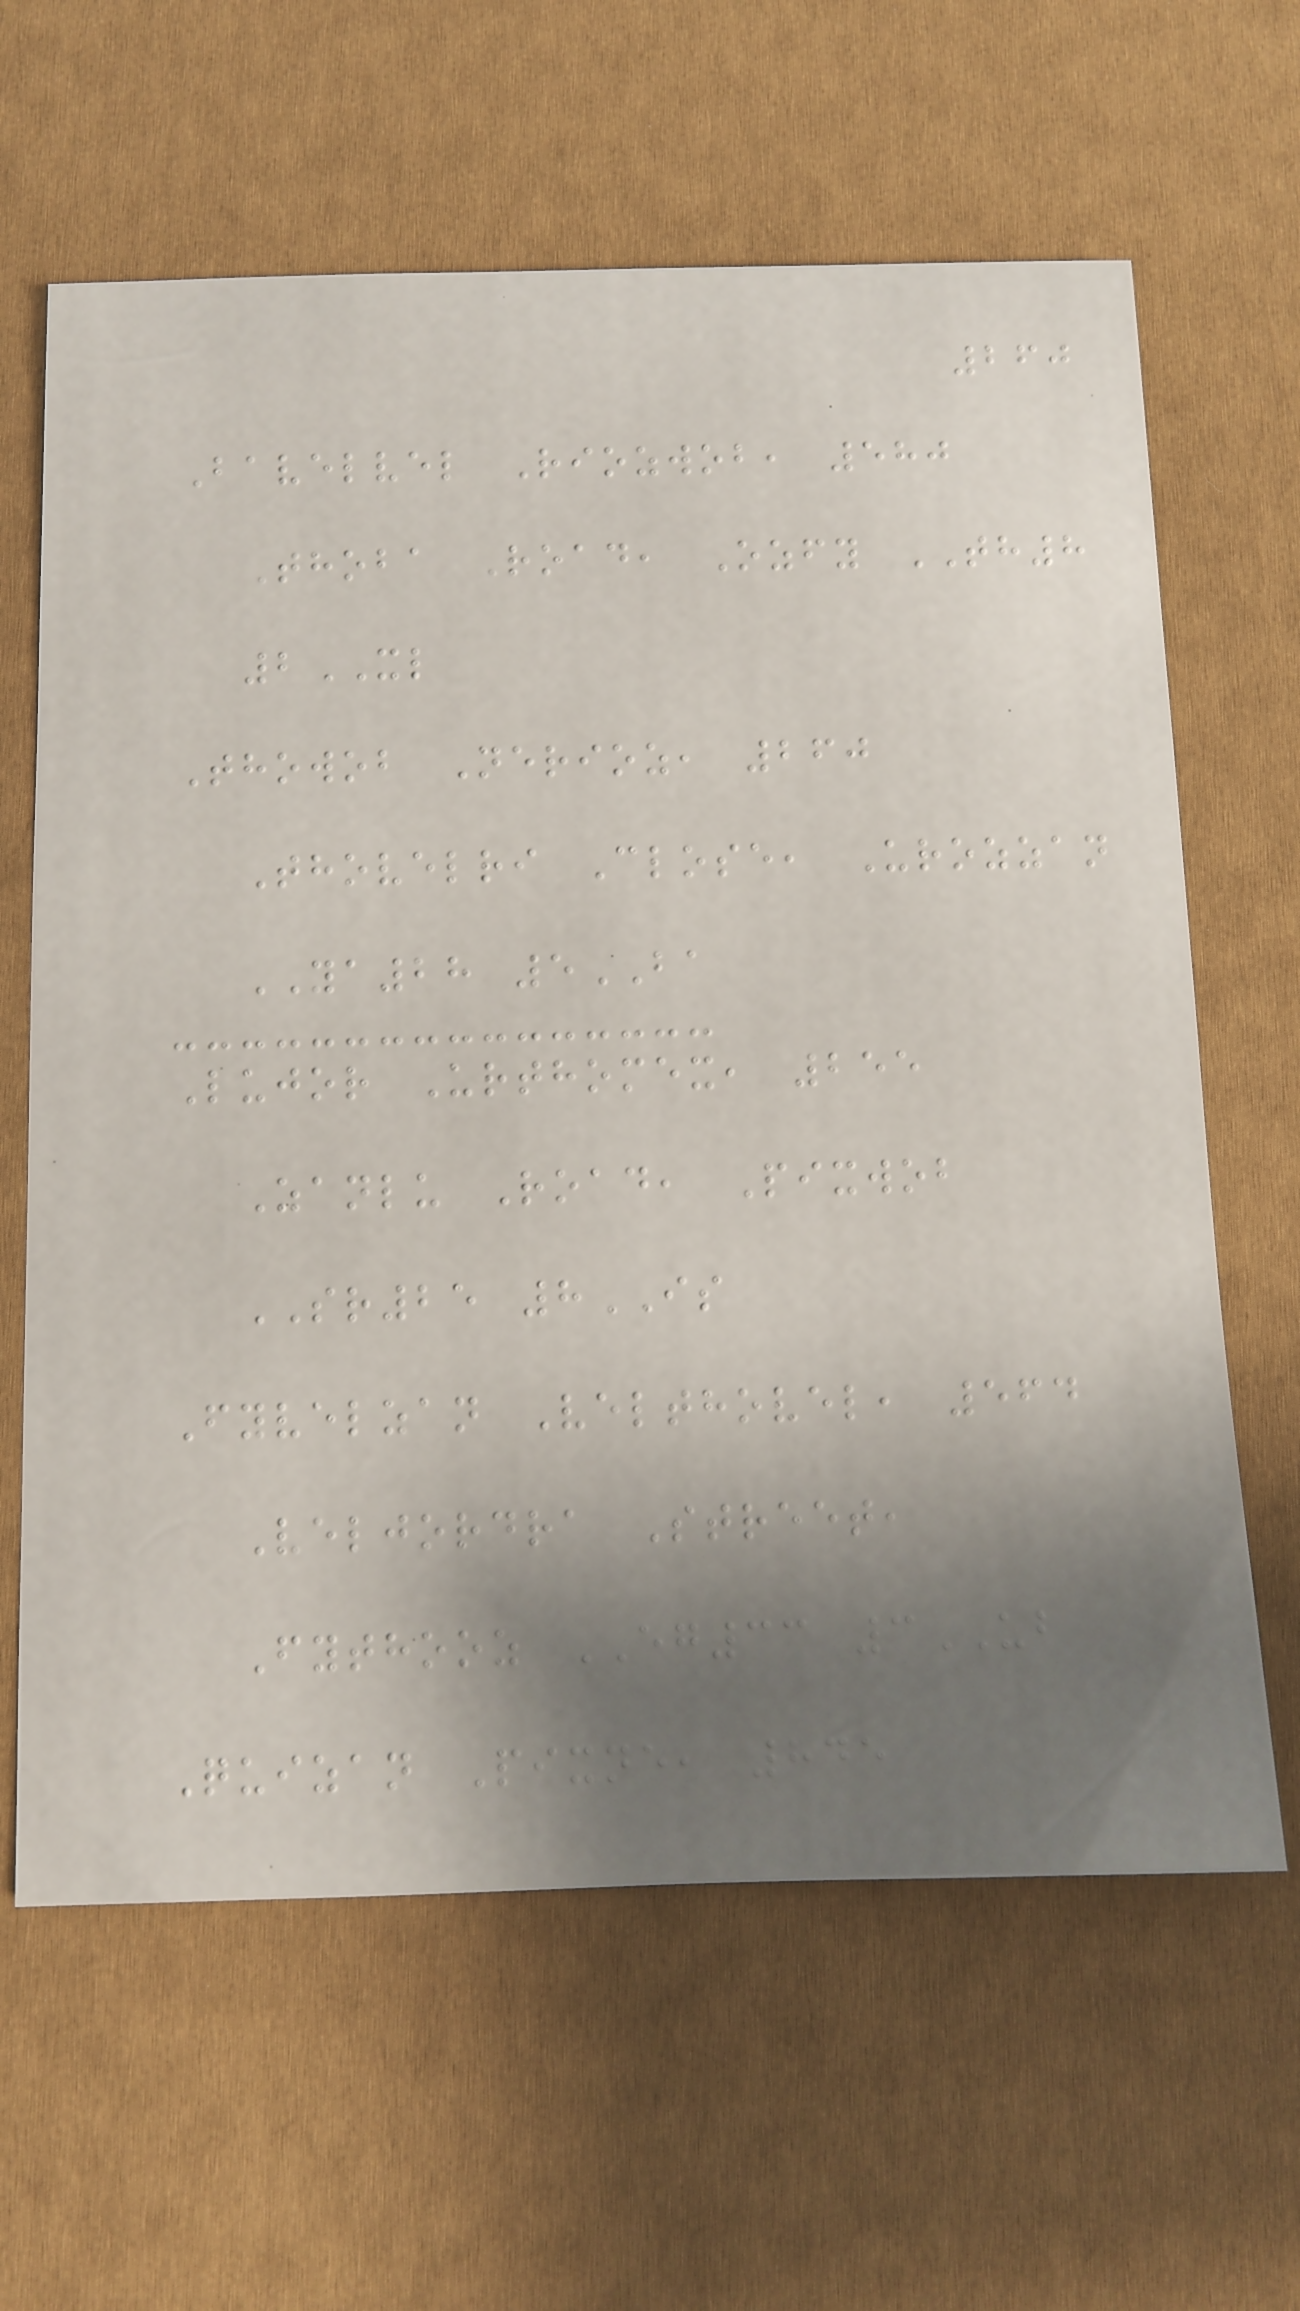260
Bavelvel Riozwob, 580
Thoba Road, Ozfy TH8
2XL
Thowob Nerioz, 260
Thovelri Close, Urozzan
YA28 5BA
Lujor Urthomex, 255
Zanlu Road, Pixwob
SR25 8IS
Fyvelzan Velthovel, 564
Veljordra Street,
Fythooz EG33 3UB
Quizan Pixne, 845
